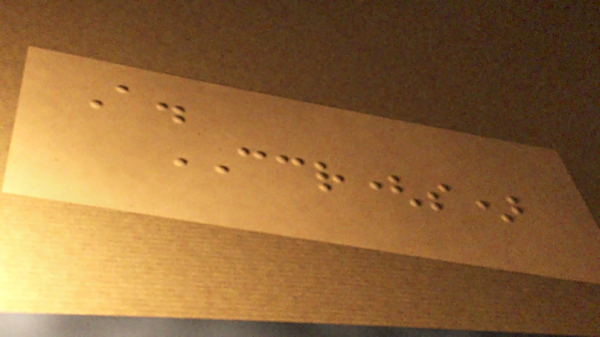A.
CCR(s)
